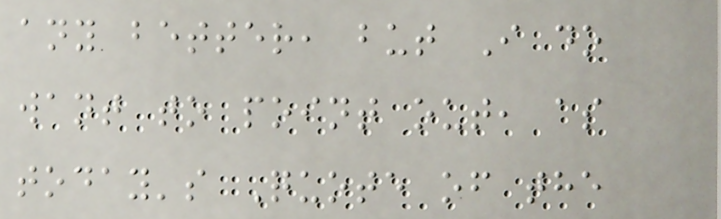any better, but I do
want to point out, as
today's Quote of the
